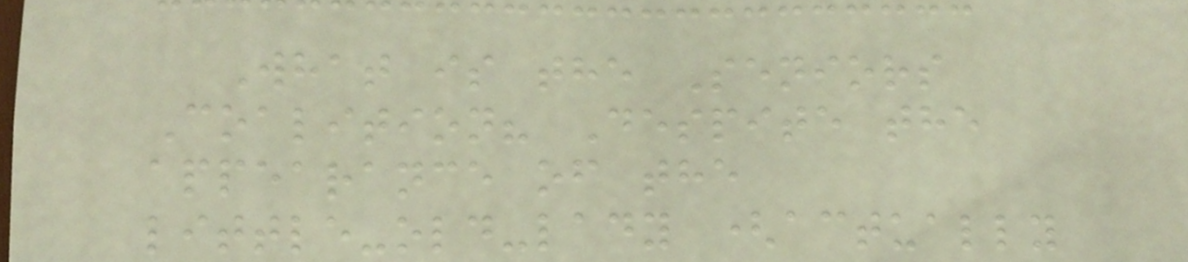What is the Seniors
Coalition? Despite the
appearance of the
little-old-lady (actually
